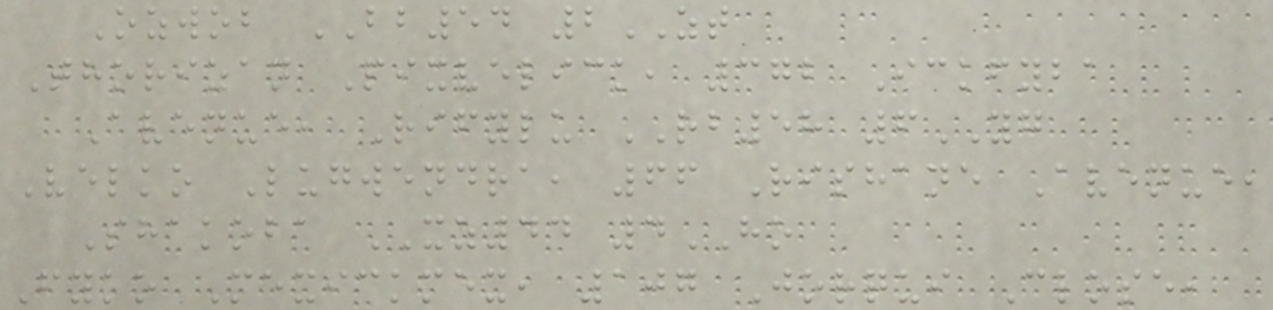Ozwob BB54 2ZT
Thorizan Pixvelick, 372 Ickfyba
Avenue, Rifylu RB58 6YG
Velko Lugwendra, 66 Rishane Avenue,
Shakoba XZ44 4HO
Fyko Mexickmex, 107 Jorqui Close,
